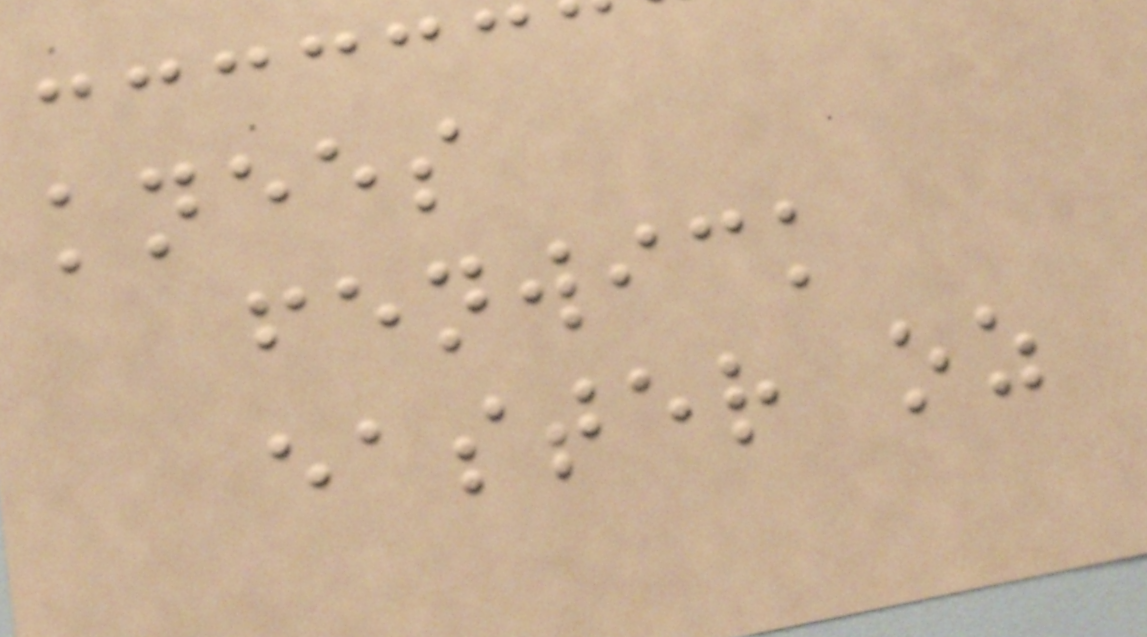knees
fenwick
easter oz
